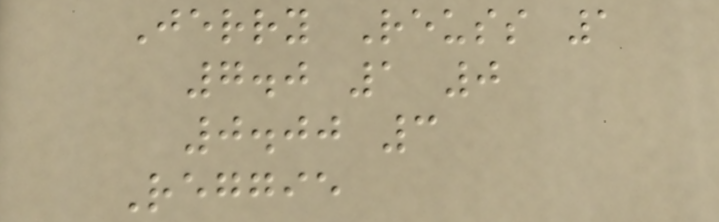Jerry Reuss 1
7.0 1 0
0.00 3
Reggie
